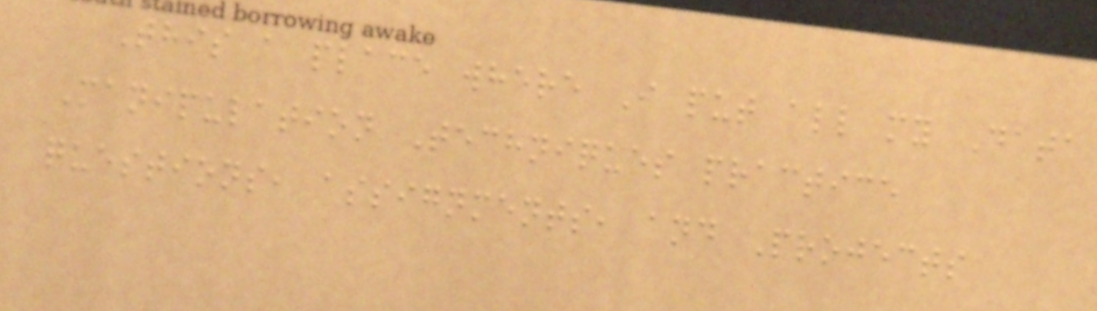This a place where I put all my Data
Manipulation Techniques practice
questions, assignments, and Projects
